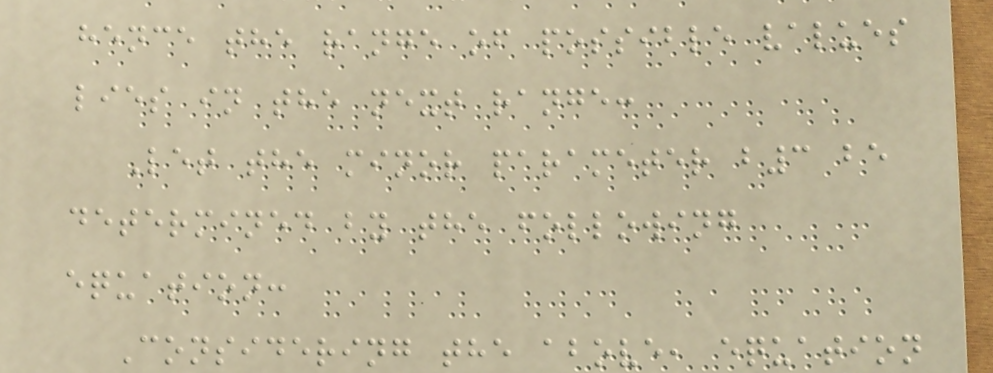hence the range of possible values
lies in the next range:
Let the minor parameter b3 be
determined by the following
equation:
Considering the above, equation
